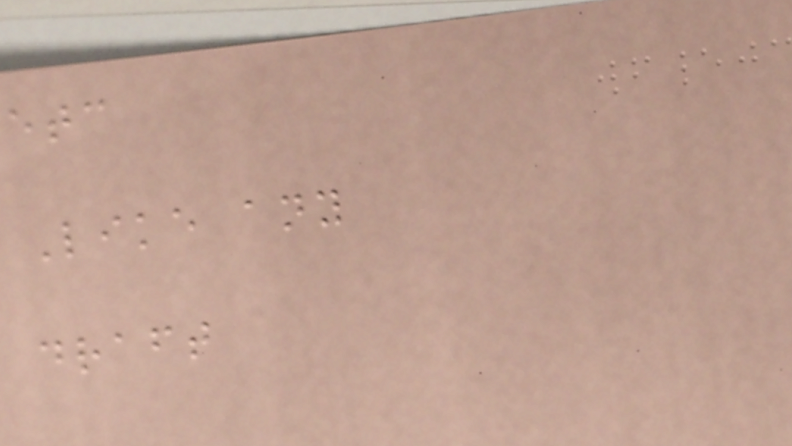etc
Like any
draft
